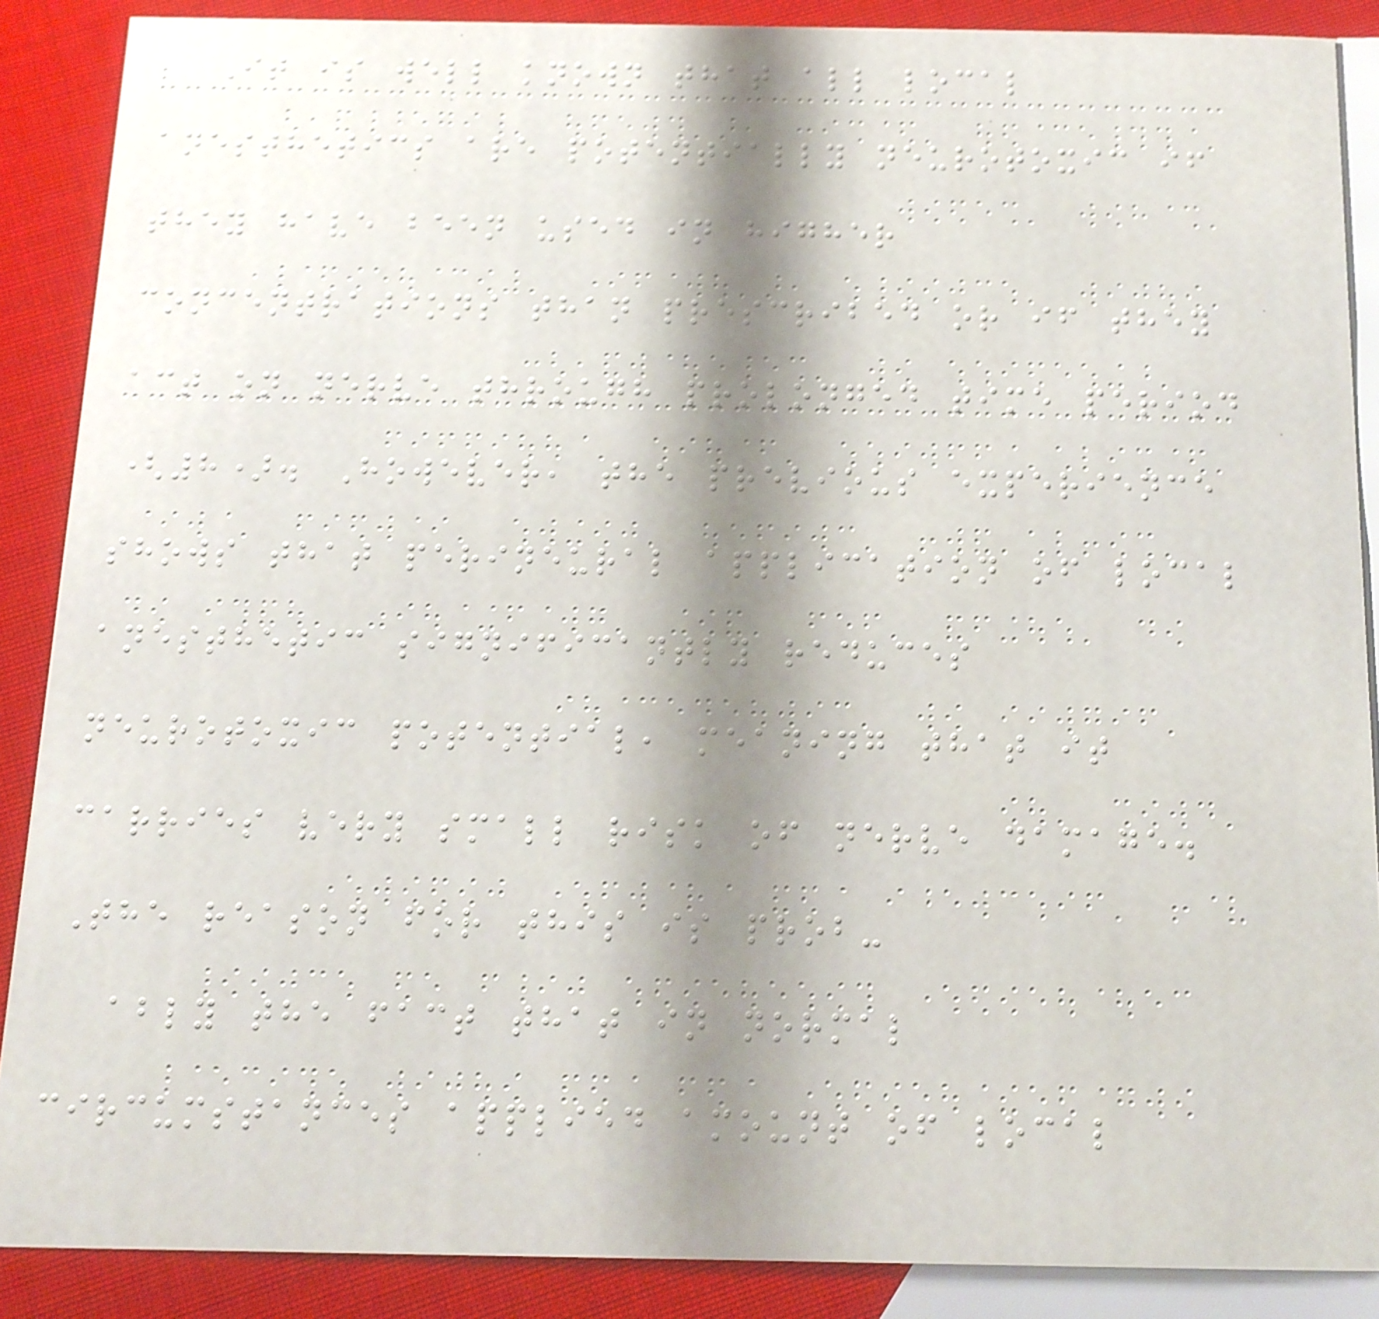It is well known that all local
anesthetics are potentially neurotoxic if
they have been used in higher
concentrations than prescribed or if they
act on nerve through prolonged time period
(8). However, the previous experience
shows that perineural application of local
anesthetic significantly reduces
neurotoxic potential, meaning that it
carries very small risk of nerve damage.
The reason for this is prob-
ably the fact that in normal
circumstances applied amount of local
